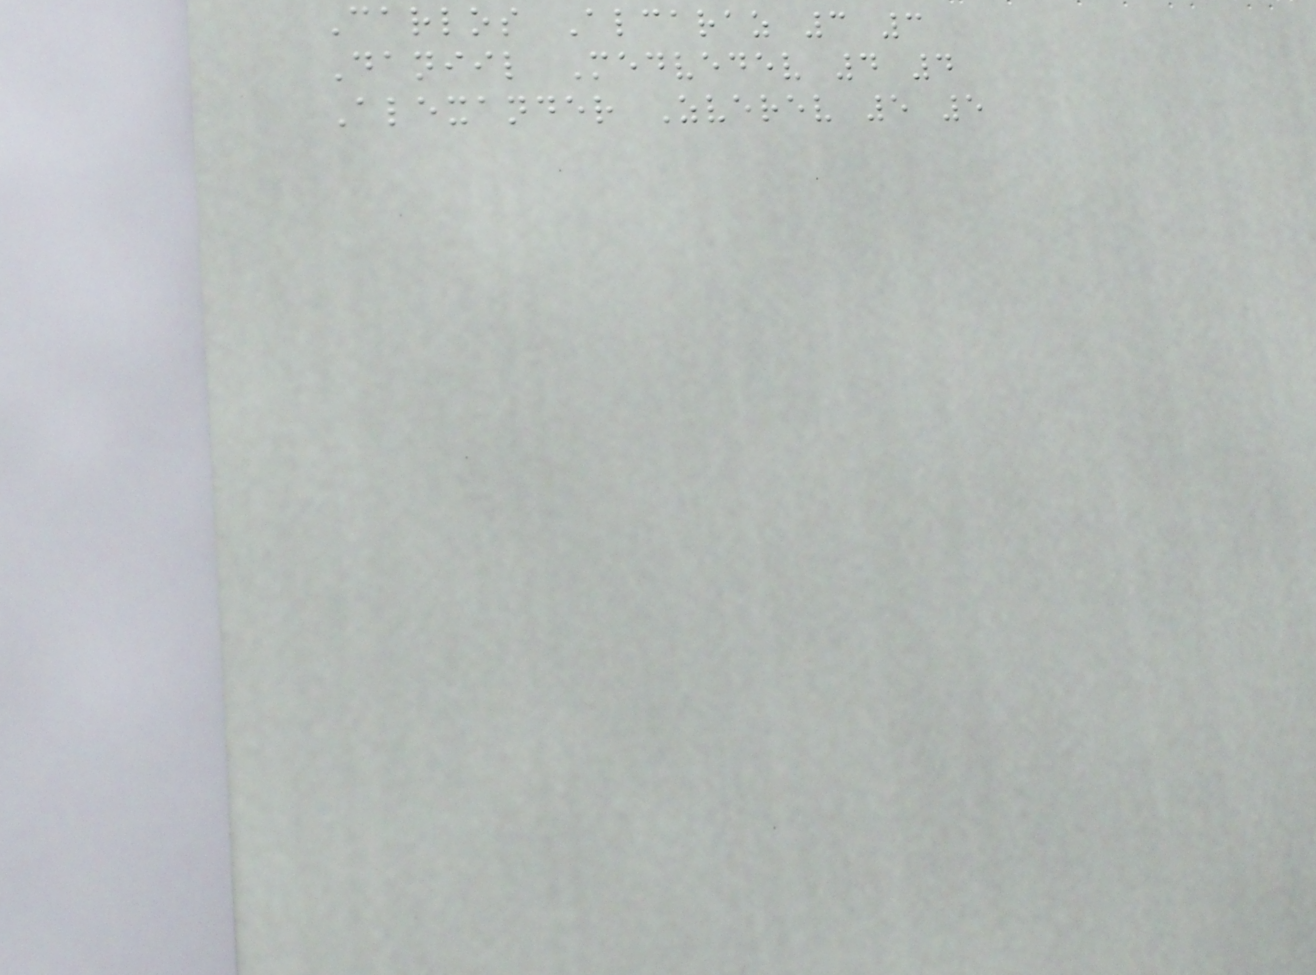Carlos Alcaraz 3 3
Daniil Medvedev 4 4
Alexander Zverev 5 5
